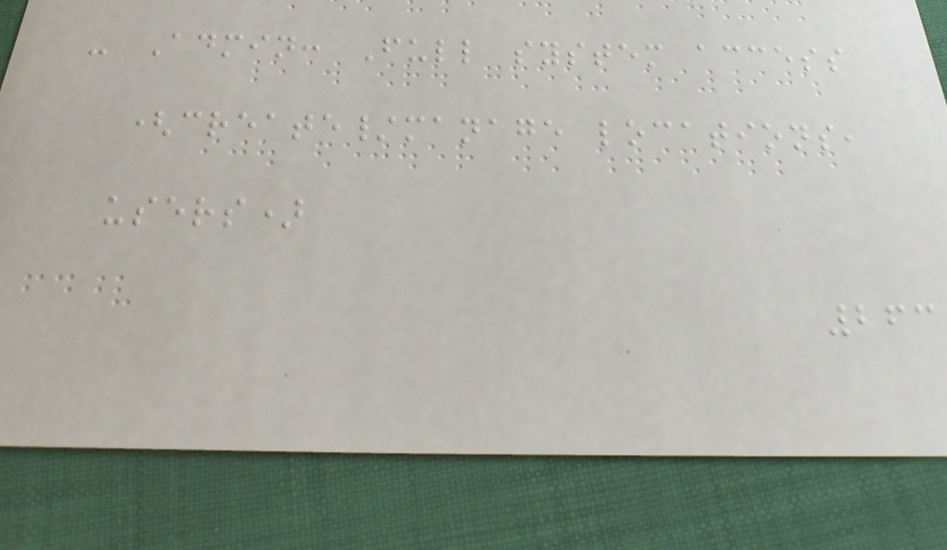- Admin: Full system access
(create/manage locations,
users)
263
